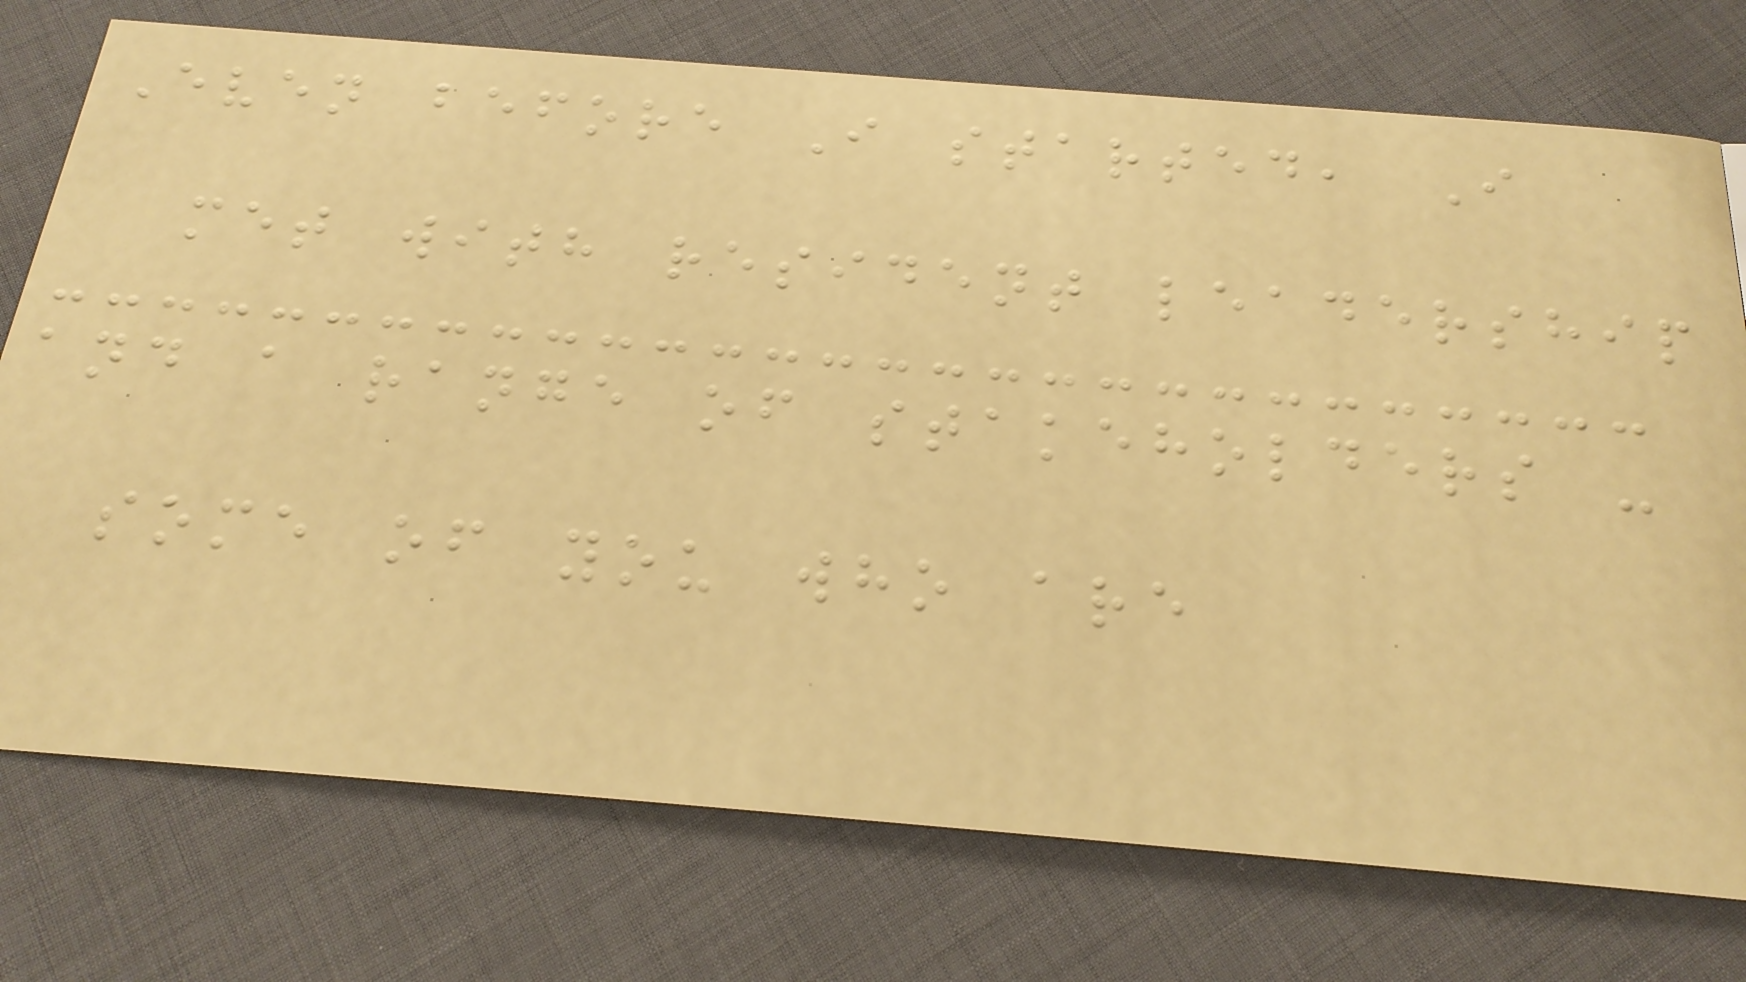Even before I started, I
met with resident leadership
and a range of stakeholders -
some of you who are
